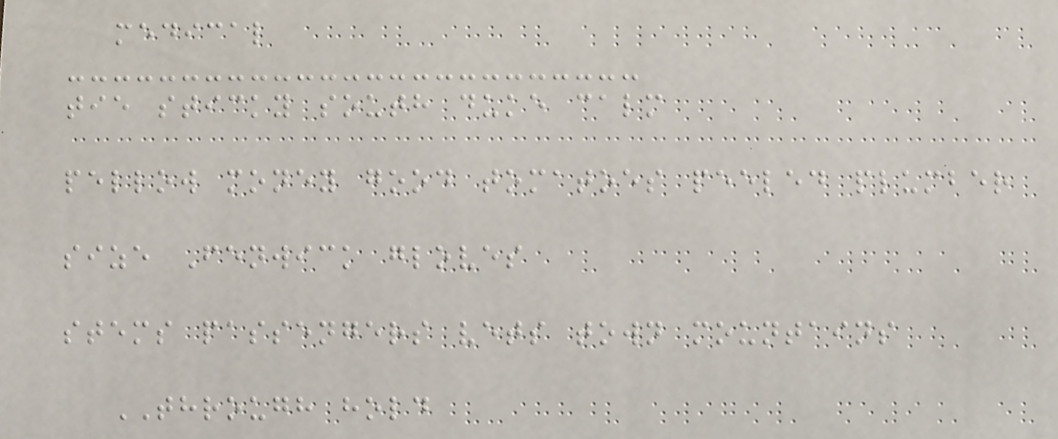medical
tie sticky south duke calm
pellow money good tomatoes peeled plumber
size Fenwick gloves
stems passengers vets town mountains
THROUGH hold
